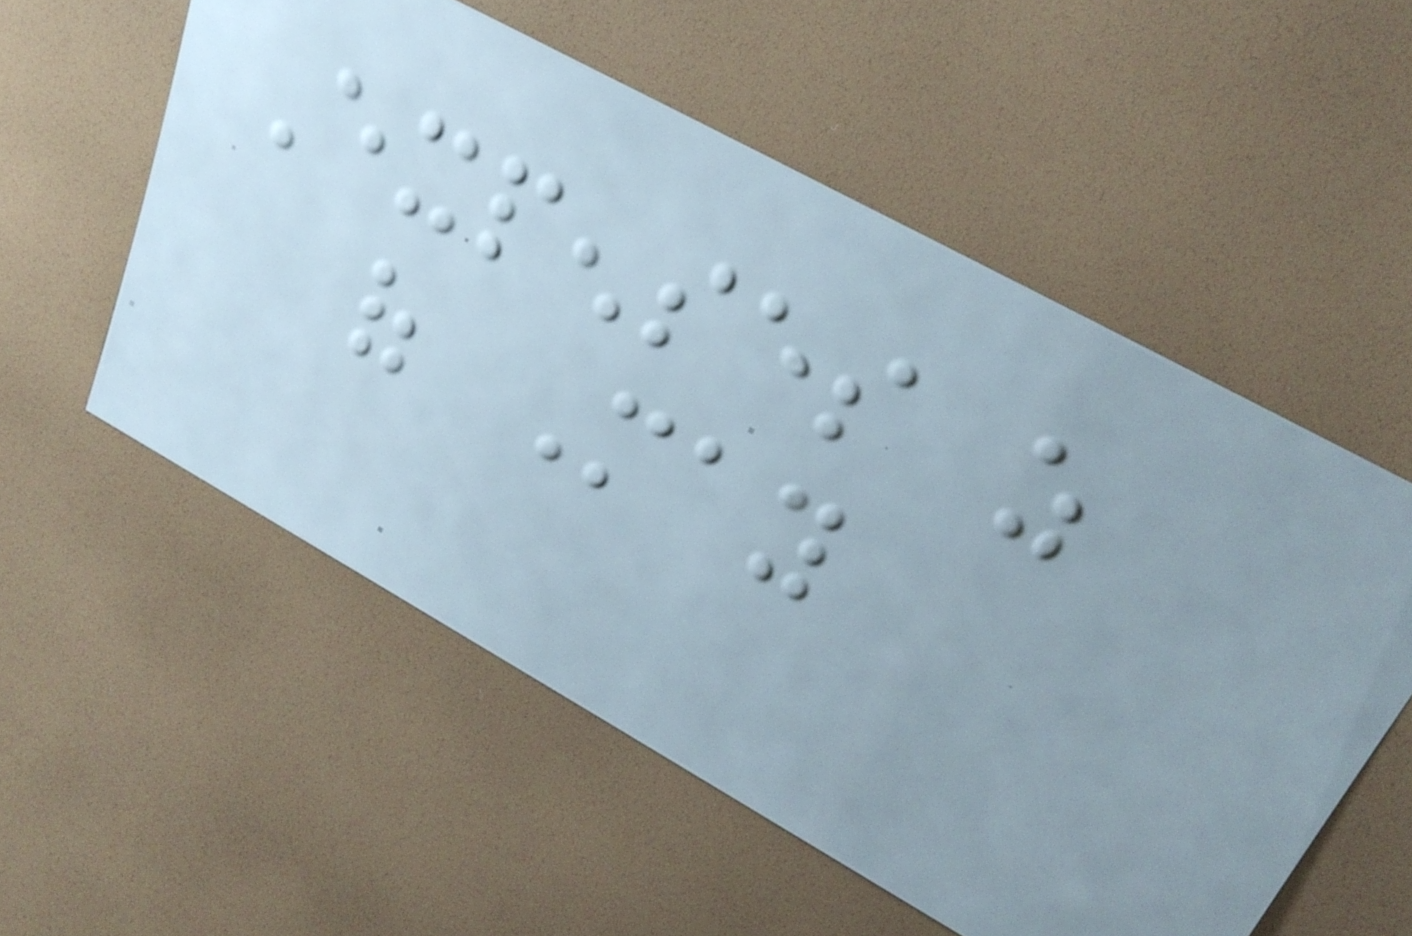Expenses as
of May
